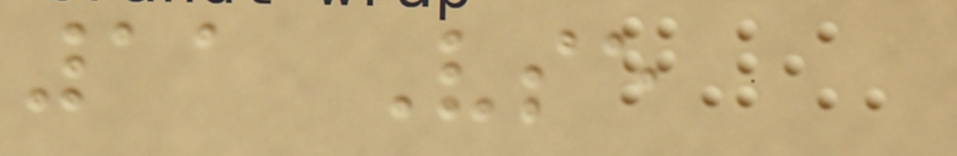11 Vse
